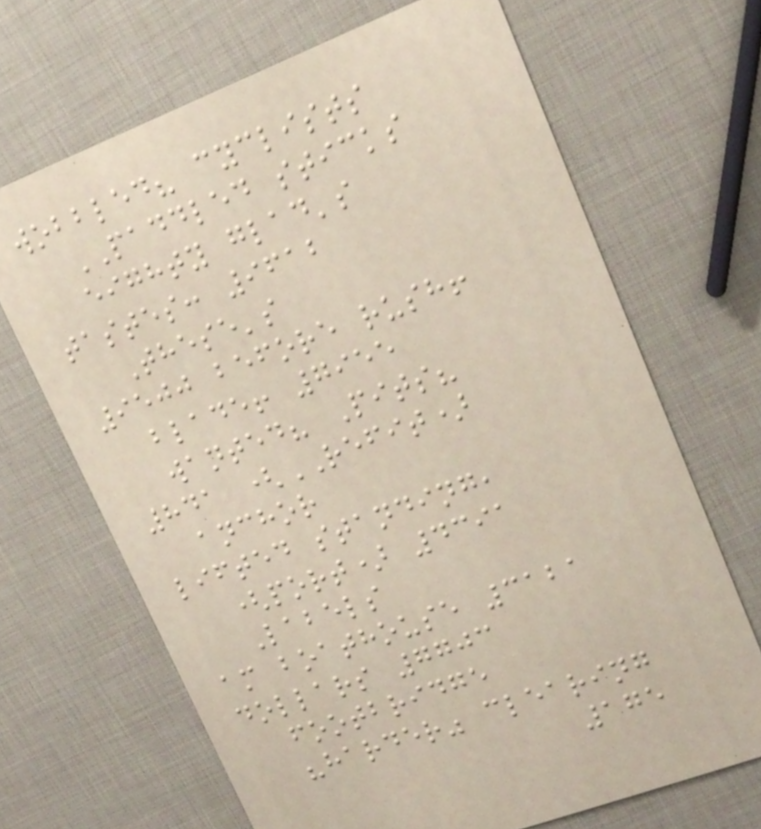wobbled? cyclists
PADDLED sticks
eighty glad's
tastes: 9612
These's
9500 before rush!
blade! 7955
wanted? Pits?
841 (REFIT)
anchor
lifted standing,
(port) 4391
Labels
am boathouse 3121
dollars 7703
footbridge
"harder" clearing
175
